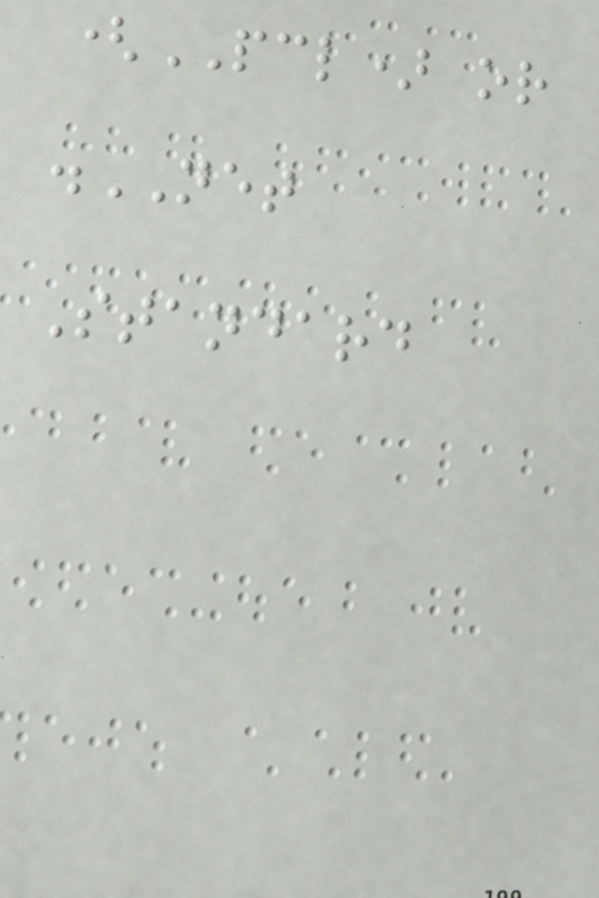(PCL) or
.NET
Standard
